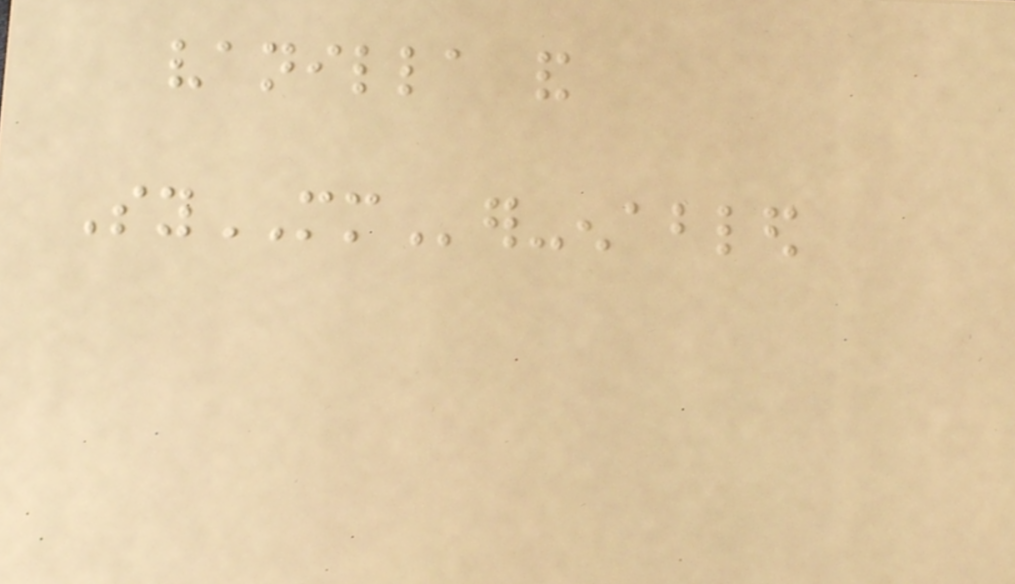vanilla and
SyMMer-enabled
